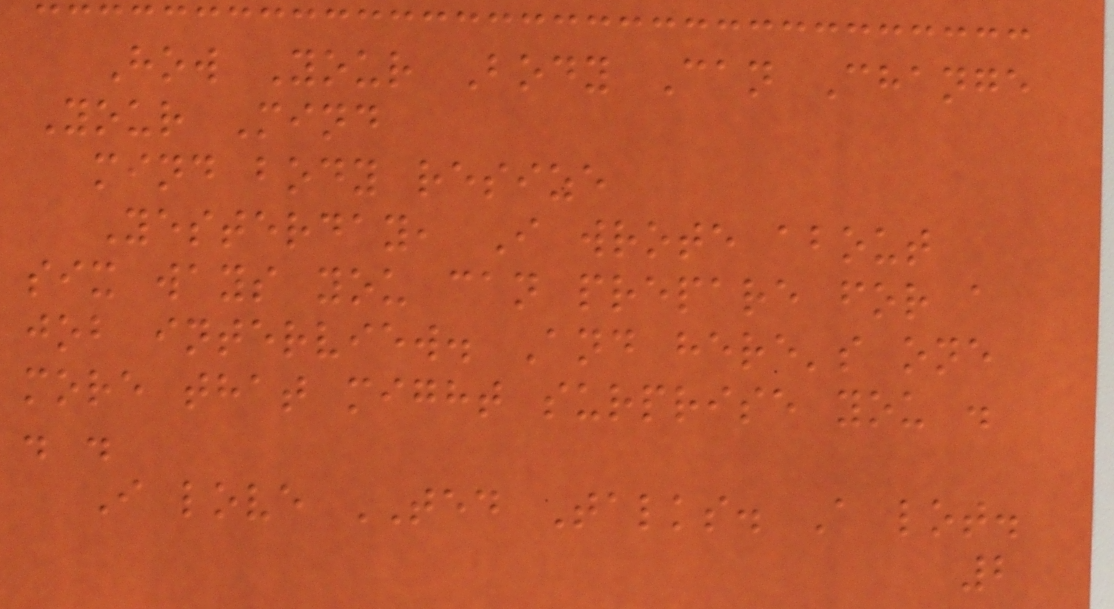How Your Body Can Change
Your Mind
mind body resize
Yesterday, I wrote about
six ways you can prepare for a
job interview. And here's one
more that might surprise you .
. .
I love TED Talks. A lot.
2
